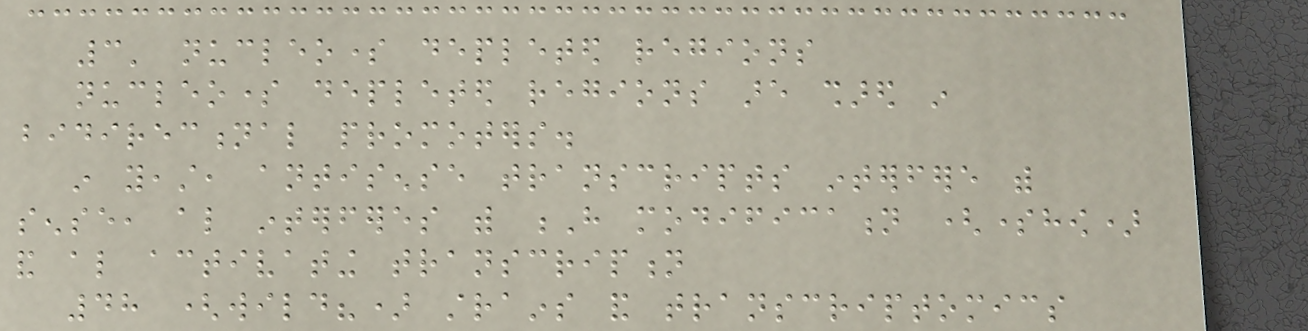3' nucleosome depleted regions
nucleosome depleted regions are shared in
bidirectional promoters.
in yeast, antisense transcripts interfere with
sense, also interferes with H modification (somehow)
and also activating transcription
48 (wild?) strains and transcriptomics
